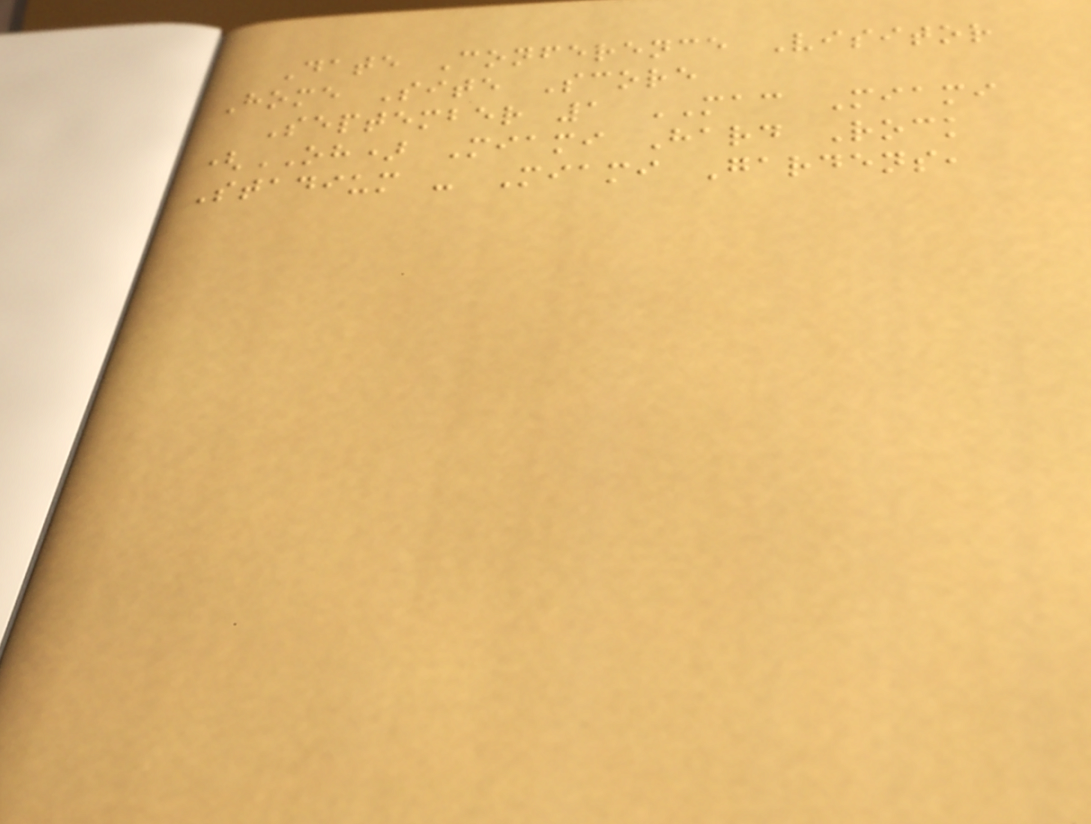Date Conference Visitor
Home Site Score
September 1 MAC Miami
(OH) Miami Hard Rock
Stadium - Miami Gardens,
